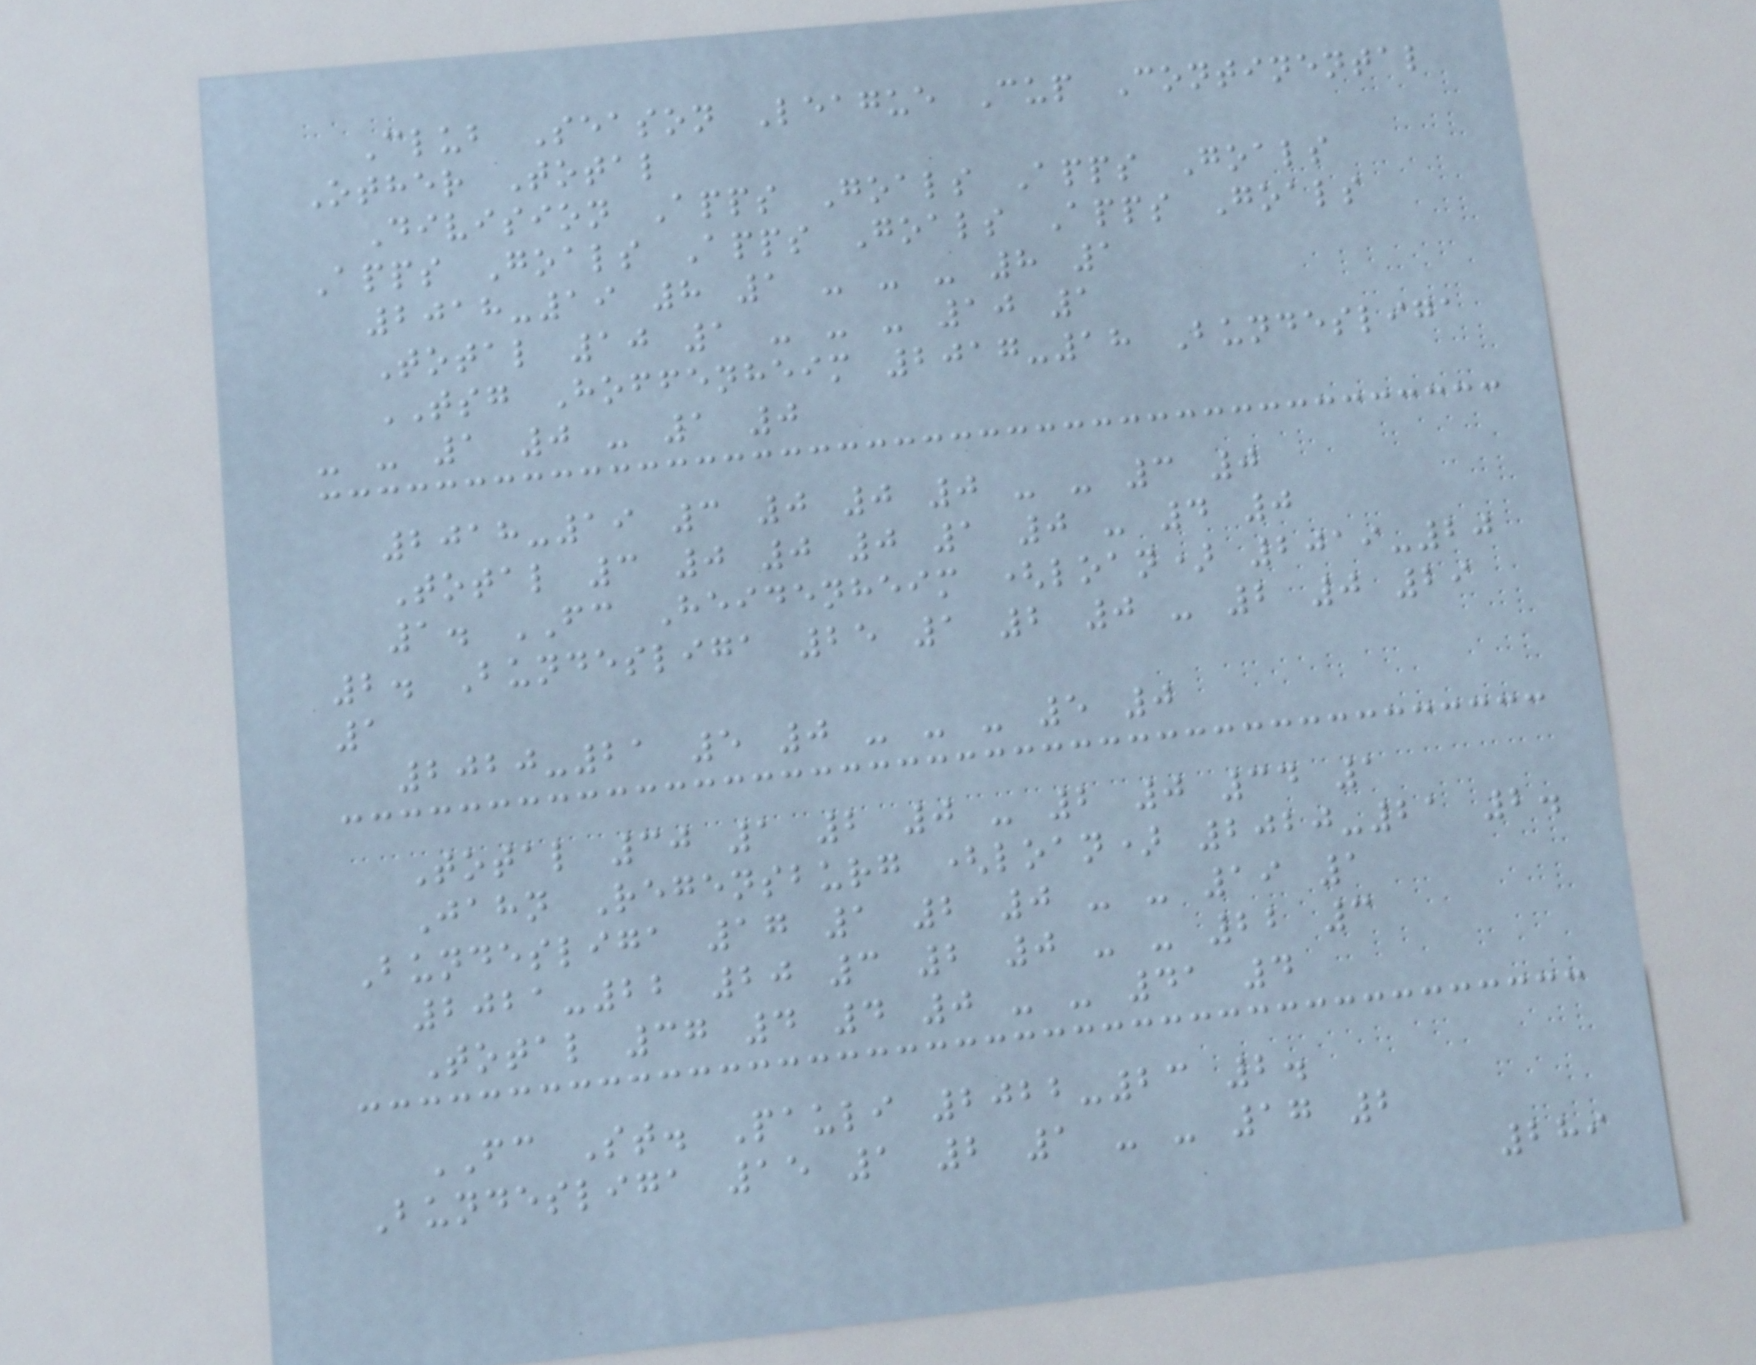Club Season League Cup Continental
Other Total
Division Apps Goals Apps Goals
Apps Goals Apps Goals Apps Goals
2018-19 8 1 - - - 8 1
Total 10 1 - - - 10 1
TSG Hoffenheim 2017-18 Bundesliga
- - 1 0 - 1 0
2018-19 3 0 0 0 - - 3 0
Total 3 0 0 0 1 0 - 4 0
1. FC Heidenheim (loan) 2019-20
2. Bundesliga 25 1 2 0 - 2 0 29
1
2020-21 5 0 - - - 5 0
Total 30 1 2 0 - 2 0 34 1
Jahn Regensburg (loan) 2020-21 2.
Bundesliga 17 1 2 0 - - 19 1
2021-22 20 3 2 0 - - 22 3
Total 37 4 4 0 - - 41 4
FC St. Pauli 2022-23 2.
Bundesliga 15 1 2 1 - - 17 2
289
